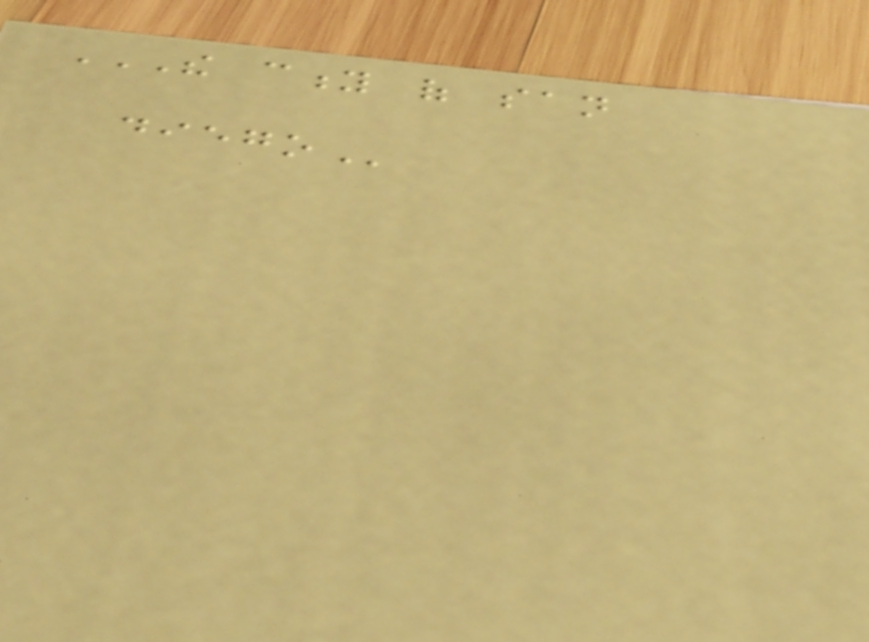THE CITY OF SAN
DIEGO
